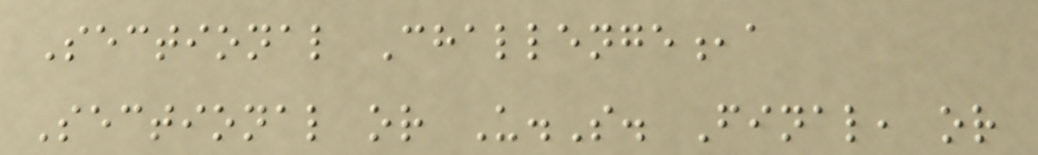Sectional Challenge,a
Sectional or U.S. Final, or
